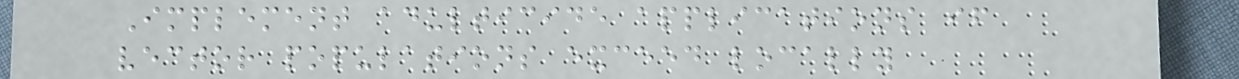Implement adulticide applications if
vector populations exceed locally
